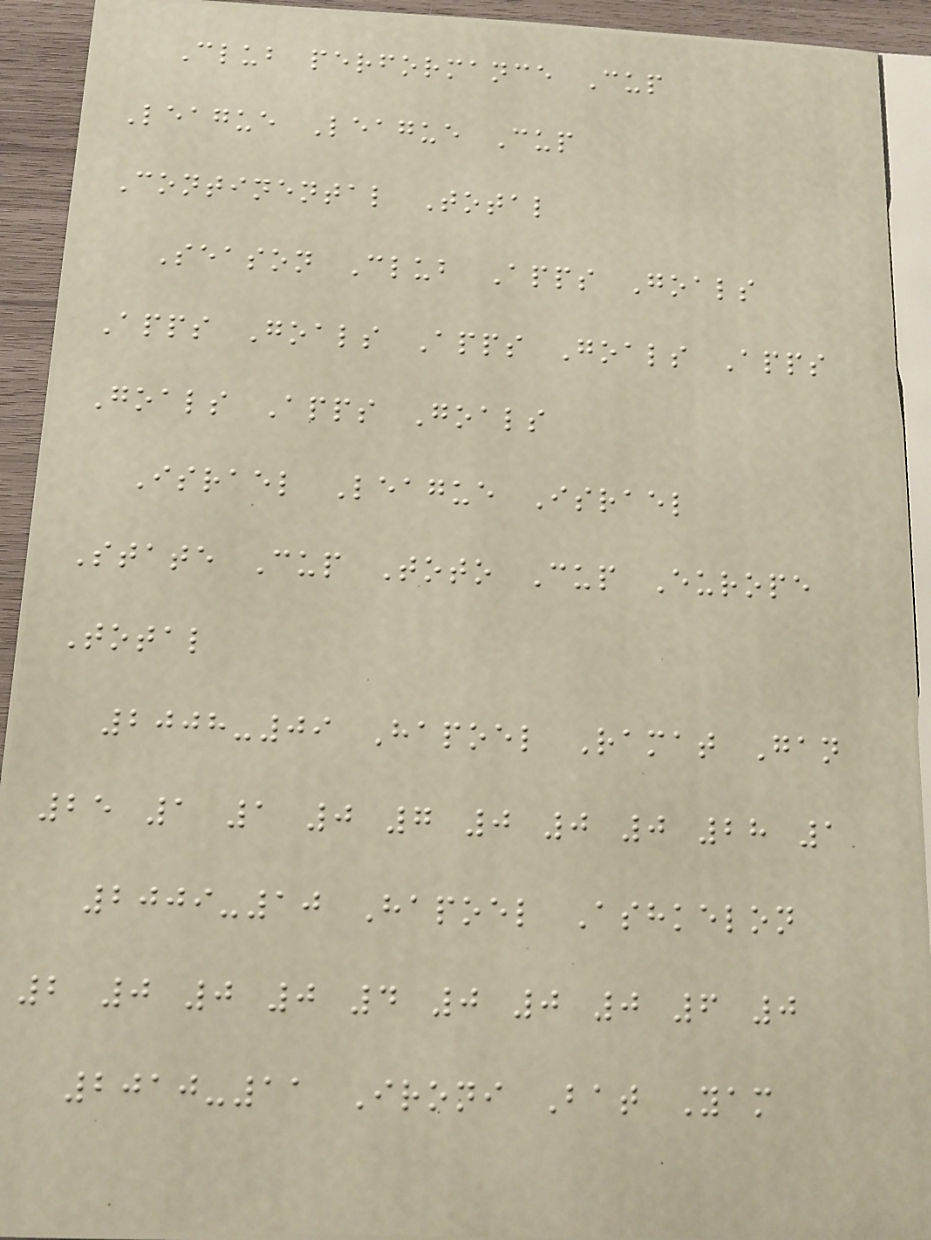Club performance Cup
League League Cup
Continental Total
Season Club Apps Goals
Apps Goals Apps Goals Apps
Goals Apps Goals
Israel League Israel
State Cup Toto Cup Europe
Total
2008-09 Hapoel Ramat Gan
25 1 1 0 7 0 0 0 28 1
2009-10 Hapoel Ashkelon
2 0 0 0 4 0 0 0 6 0
2010-11 Ironi Bat Yam
